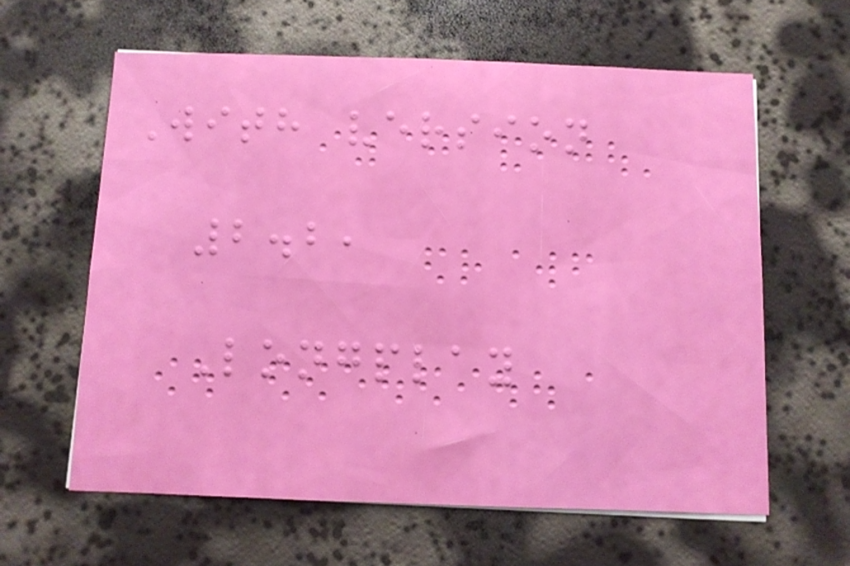With version
2.2,
Longplay
